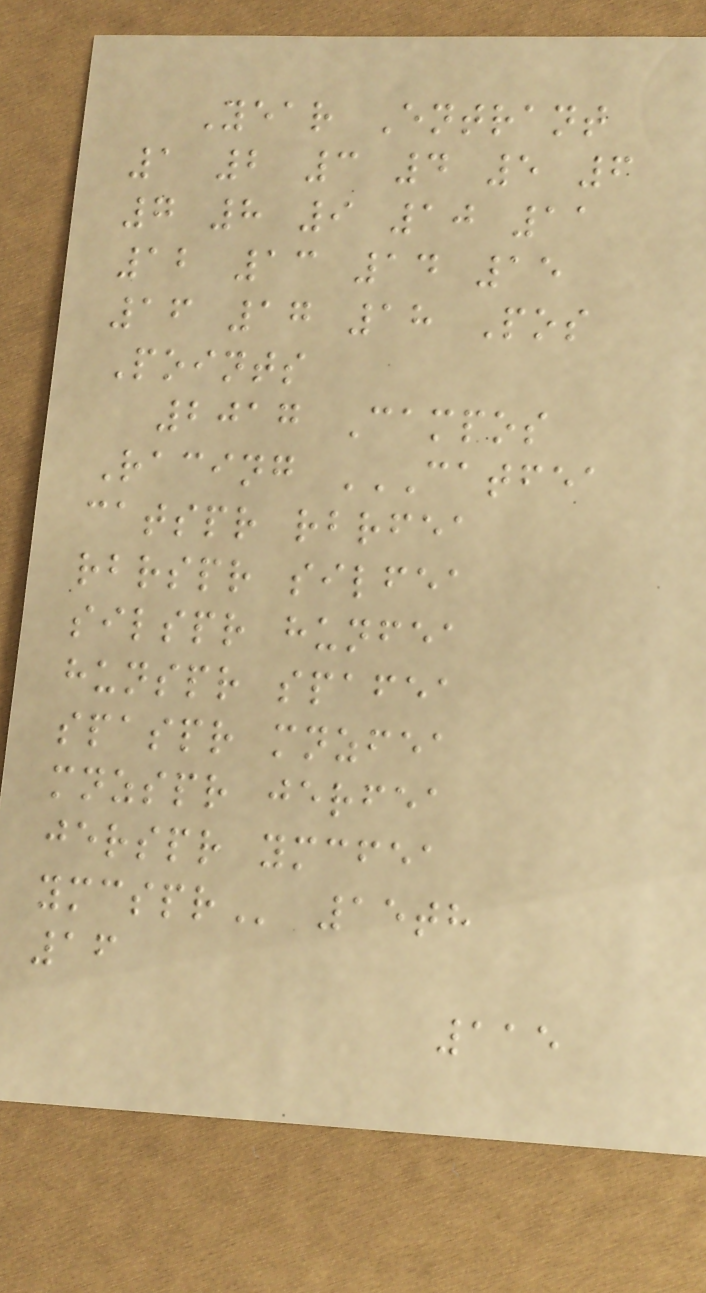Year Entrant
1 2 3 4 5 6
7 8 9 10 11
12 13 14 15
16 17 18 Pos
Points
2017 Campos
Racing CATFEA
CATSPR RBRFEA
RBRSPR SILFEA
SILSPR HUNFEA
HUNSPR SPAFEA
SPASPR MNZFEA
MNZSPR JERFEA
JERSPR YMCFEA
YMCSPR 15th
16
115
